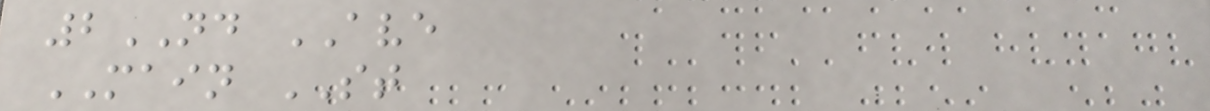2ND AVE
MAIN ST
